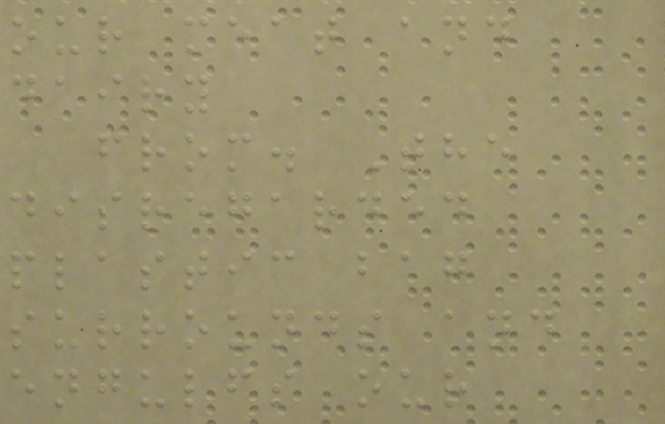our meat and
dairy
from. The
disregarded
plastic bag
surrounds and
engulfs our
